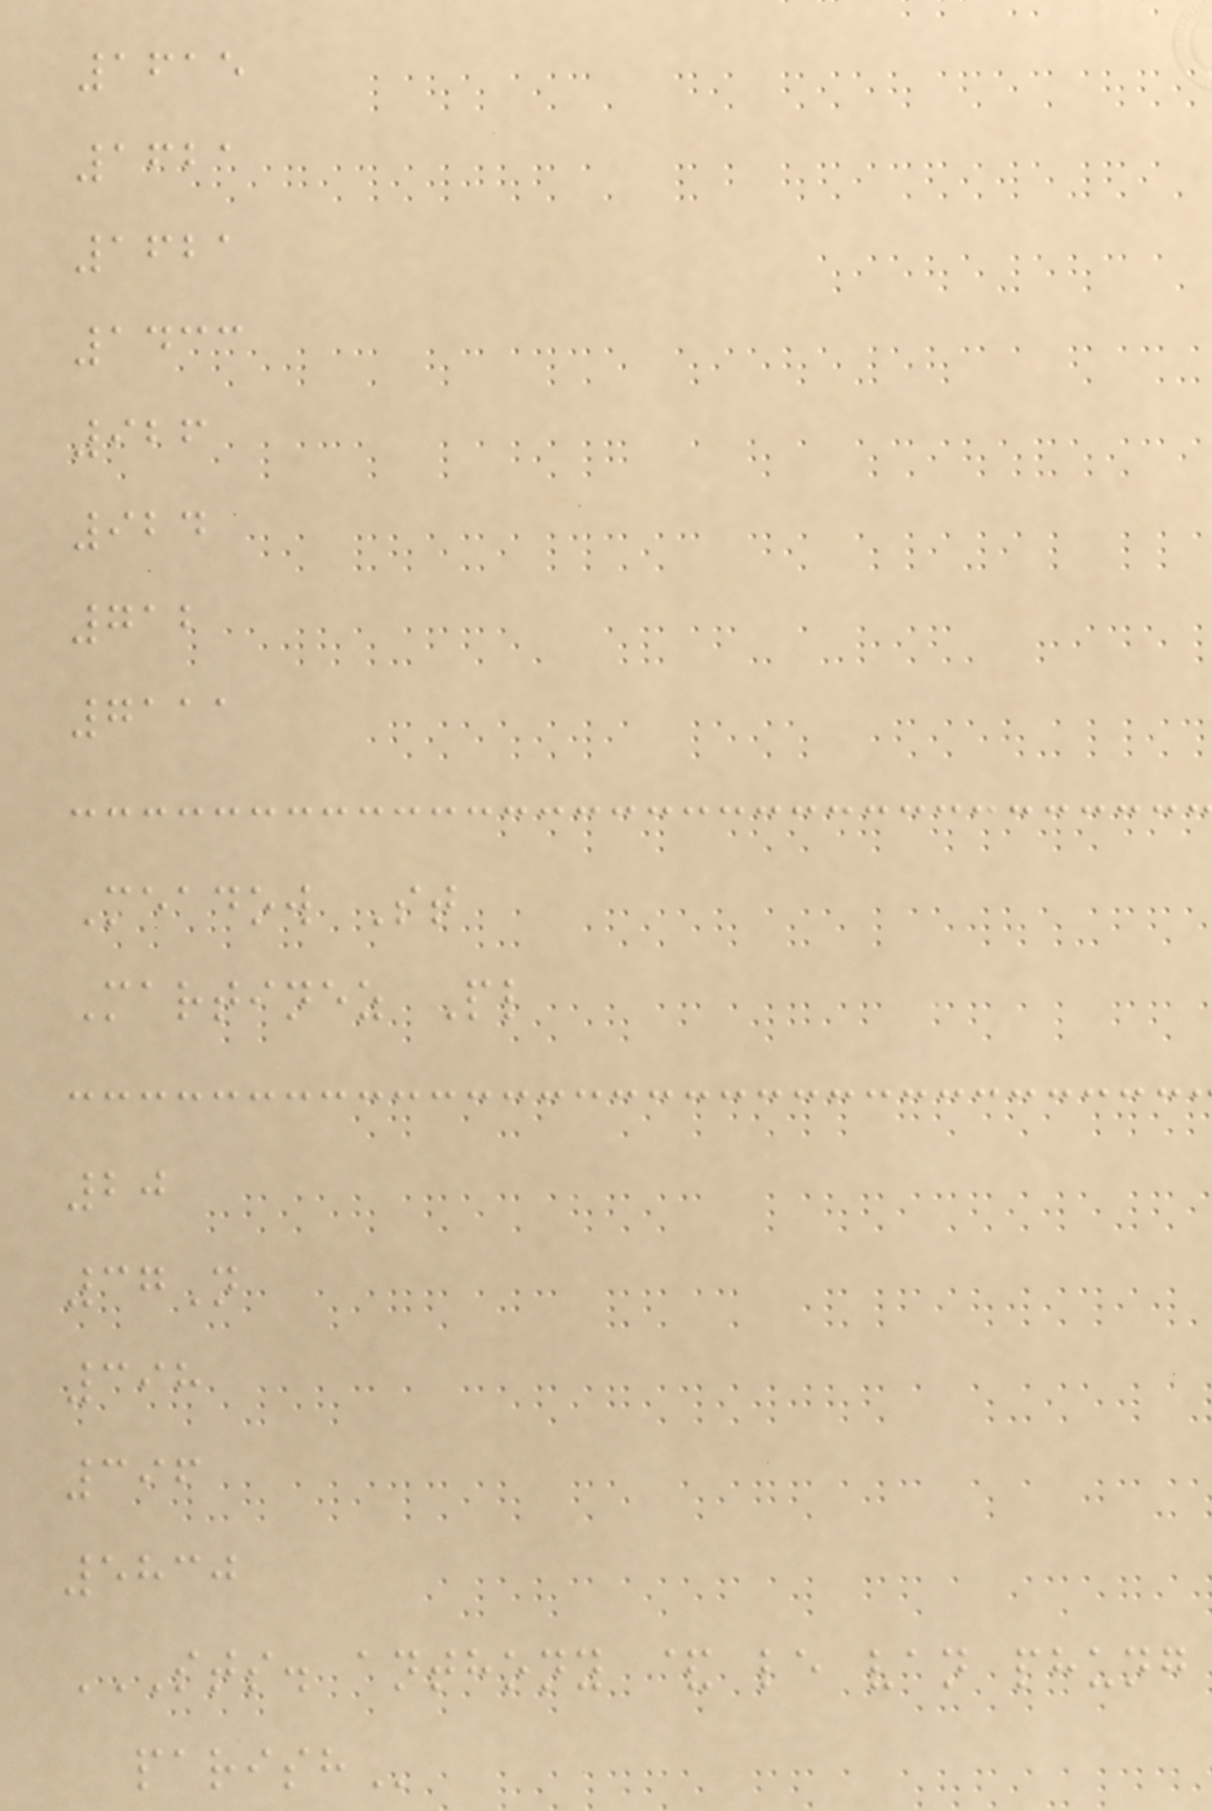1615
1621
1621
1433
926
924
712
7111
Meadow St
Martinez Pl
20
37N
398
396
5830
STS. ANTHONY & LE VAN PHUNG
PARISH
